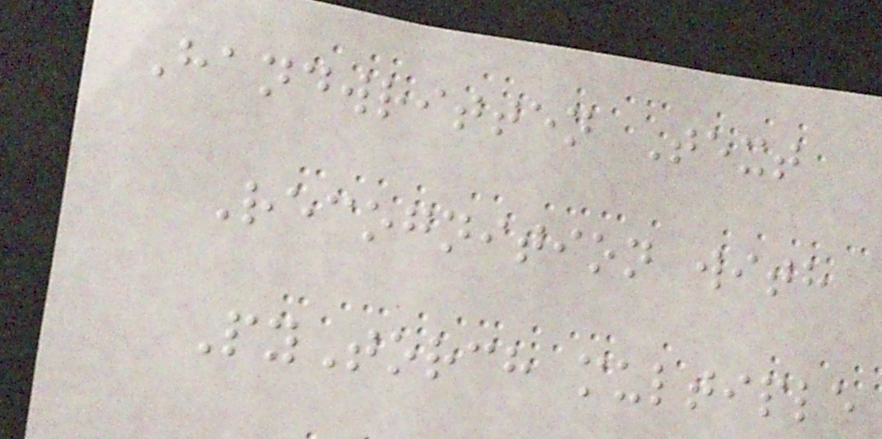Handwritten Text
Recognition with
PyTorch multiple
